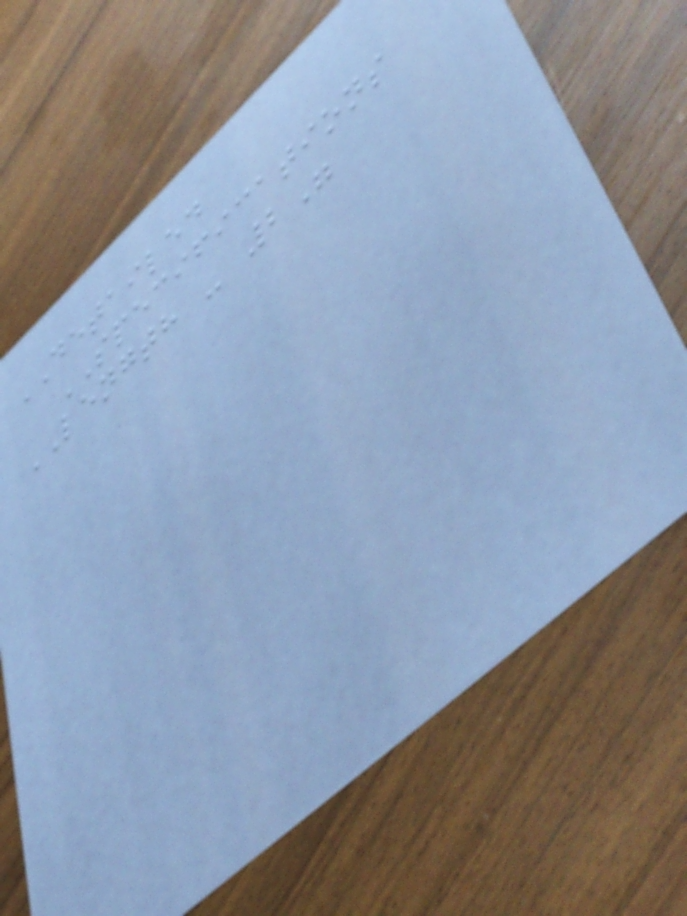DETAILED
SPECIFICATIONS
LENGTH - 2"
